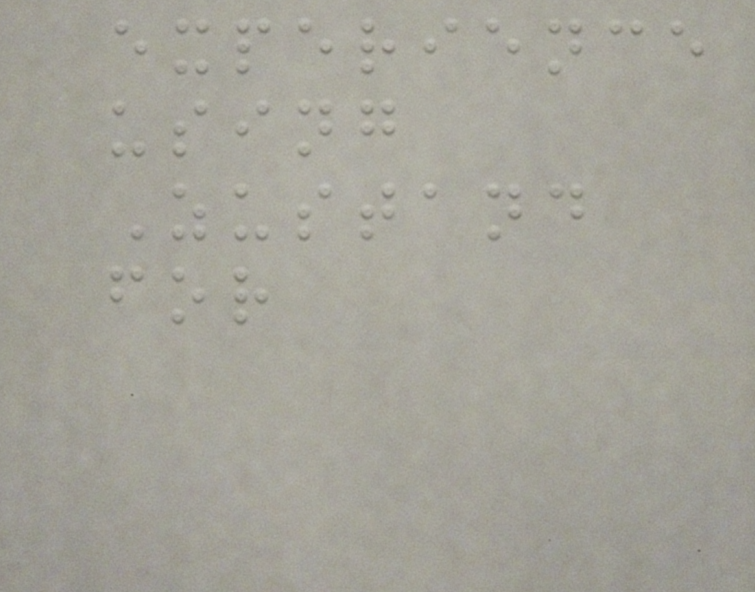experience
using
Zustand
for
